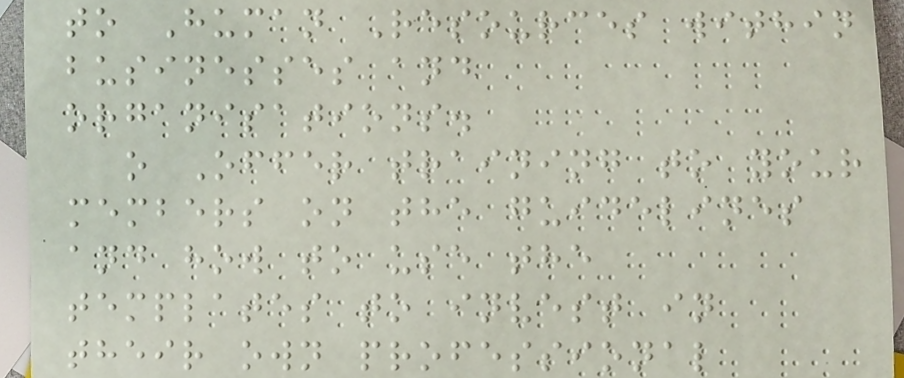to Human Resources within
businesses and
organisations.
o Offer training to your
members on the guidelines
and how to use the
templates to invest in
their own professional
